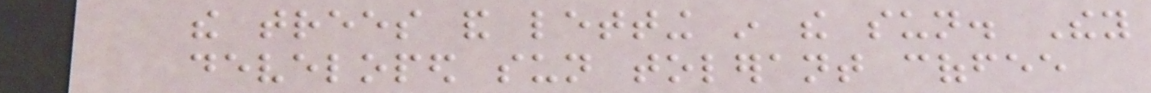the trees and letting in the sun. They
developed sun tolerant coffee
